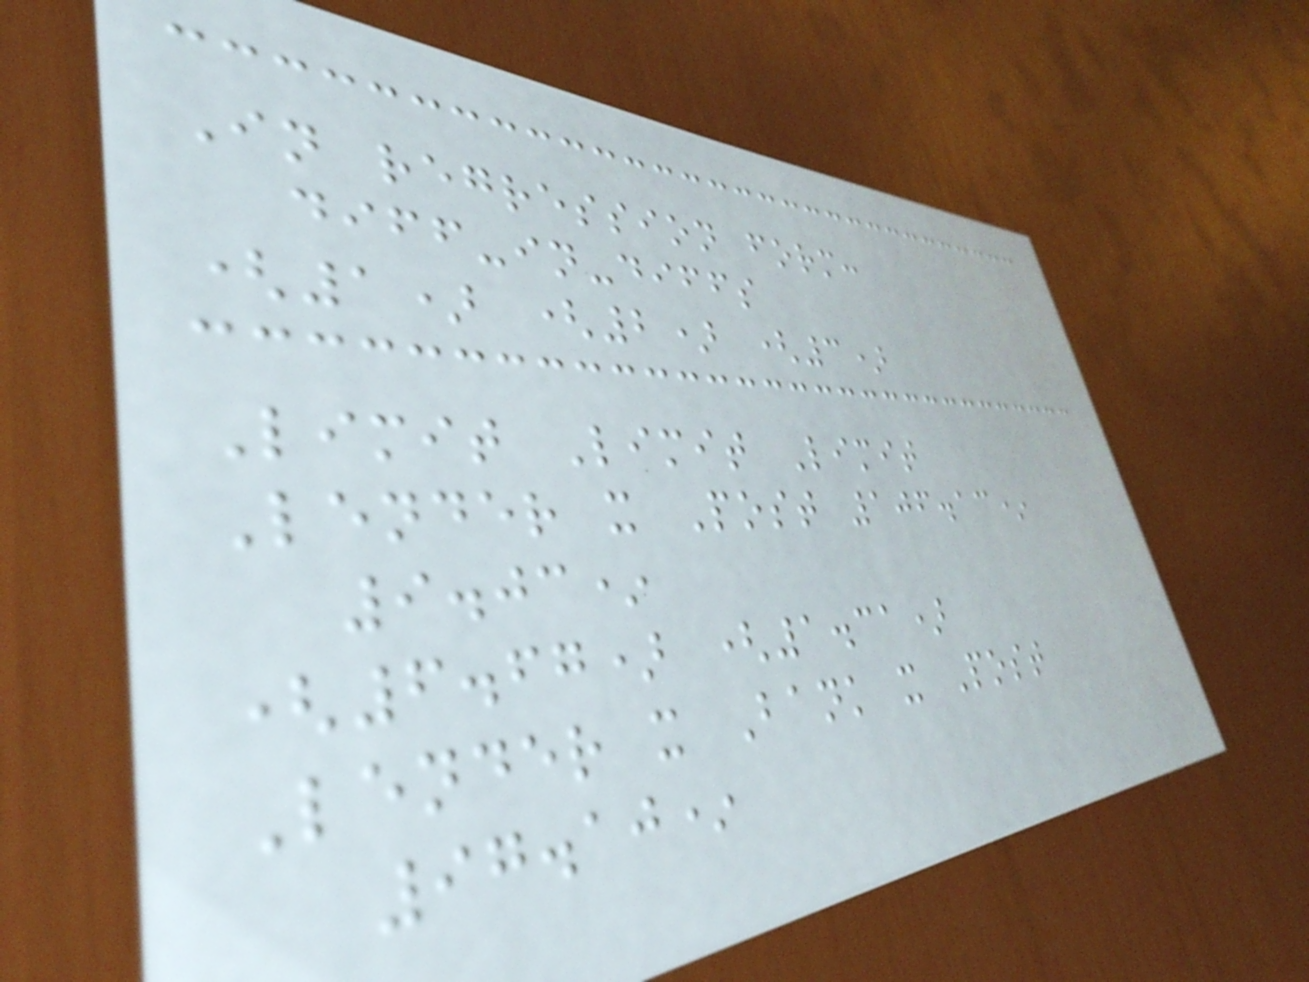In regression form:
diff-in-diffs
(1) (2) (3)
Limit Limit Limit
Lender x Post 106.13*
9.03*
(6.67) (1.31)
Lender x Bank x Post
97.10*
